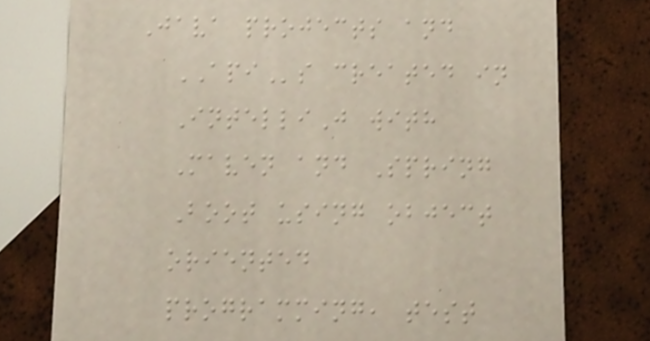Java projects and
APIs created in
IntelliJ with
Maven and Spring
Boot using object
oriented
programming, test
